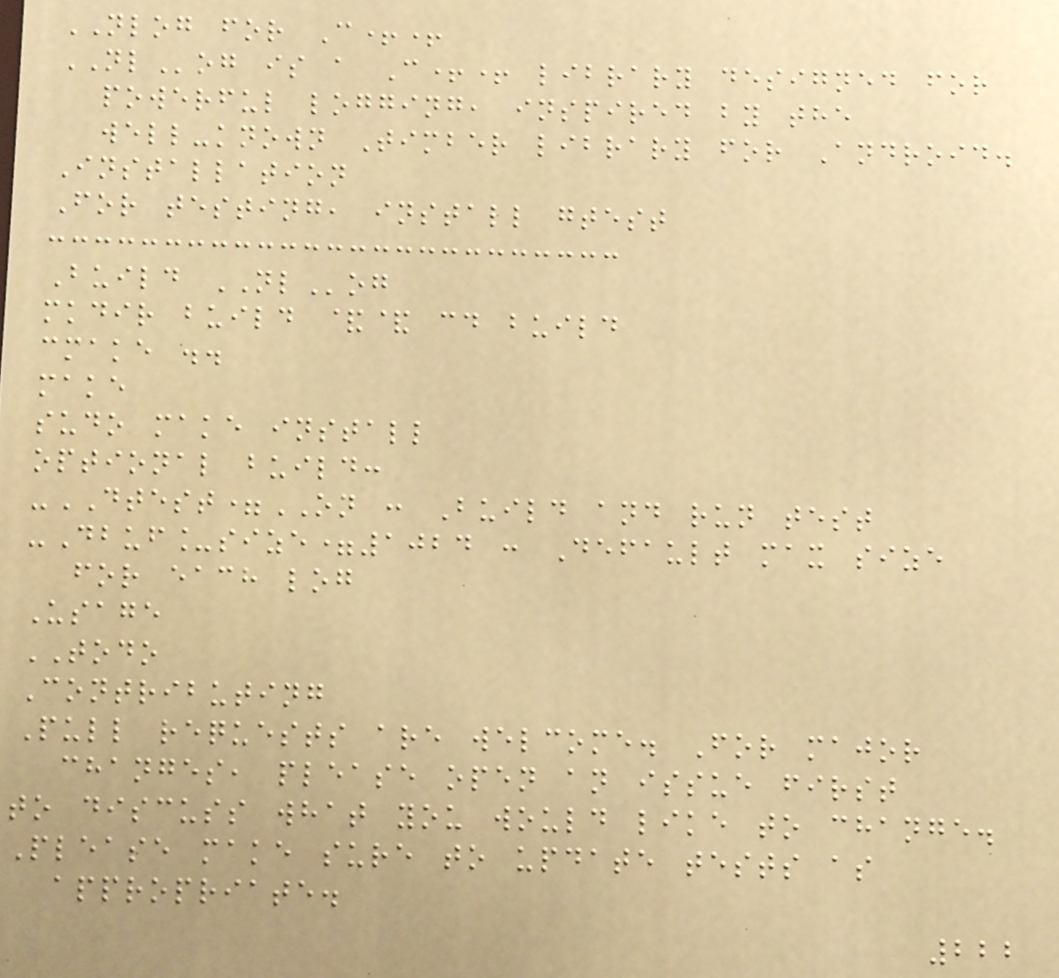NLOG for C++
NLog is a C++ library designed for
powerful logging, inspired by the
well-known Timber library for Android.
Installation
For testing, install gtest
Build NLog
mkdir build && cd build
cmake ..
make
sudo make install
optional build:
-DTEST=ON : Build and run test
-Dbuf_size=1024 : Default max size
for each log
Usage
TODO
Contributing
Pull requests are welcome. For major
changes, please open an issue first
to discuss what you would like to change.
Please make sure to update tests as
appropriate.
222
